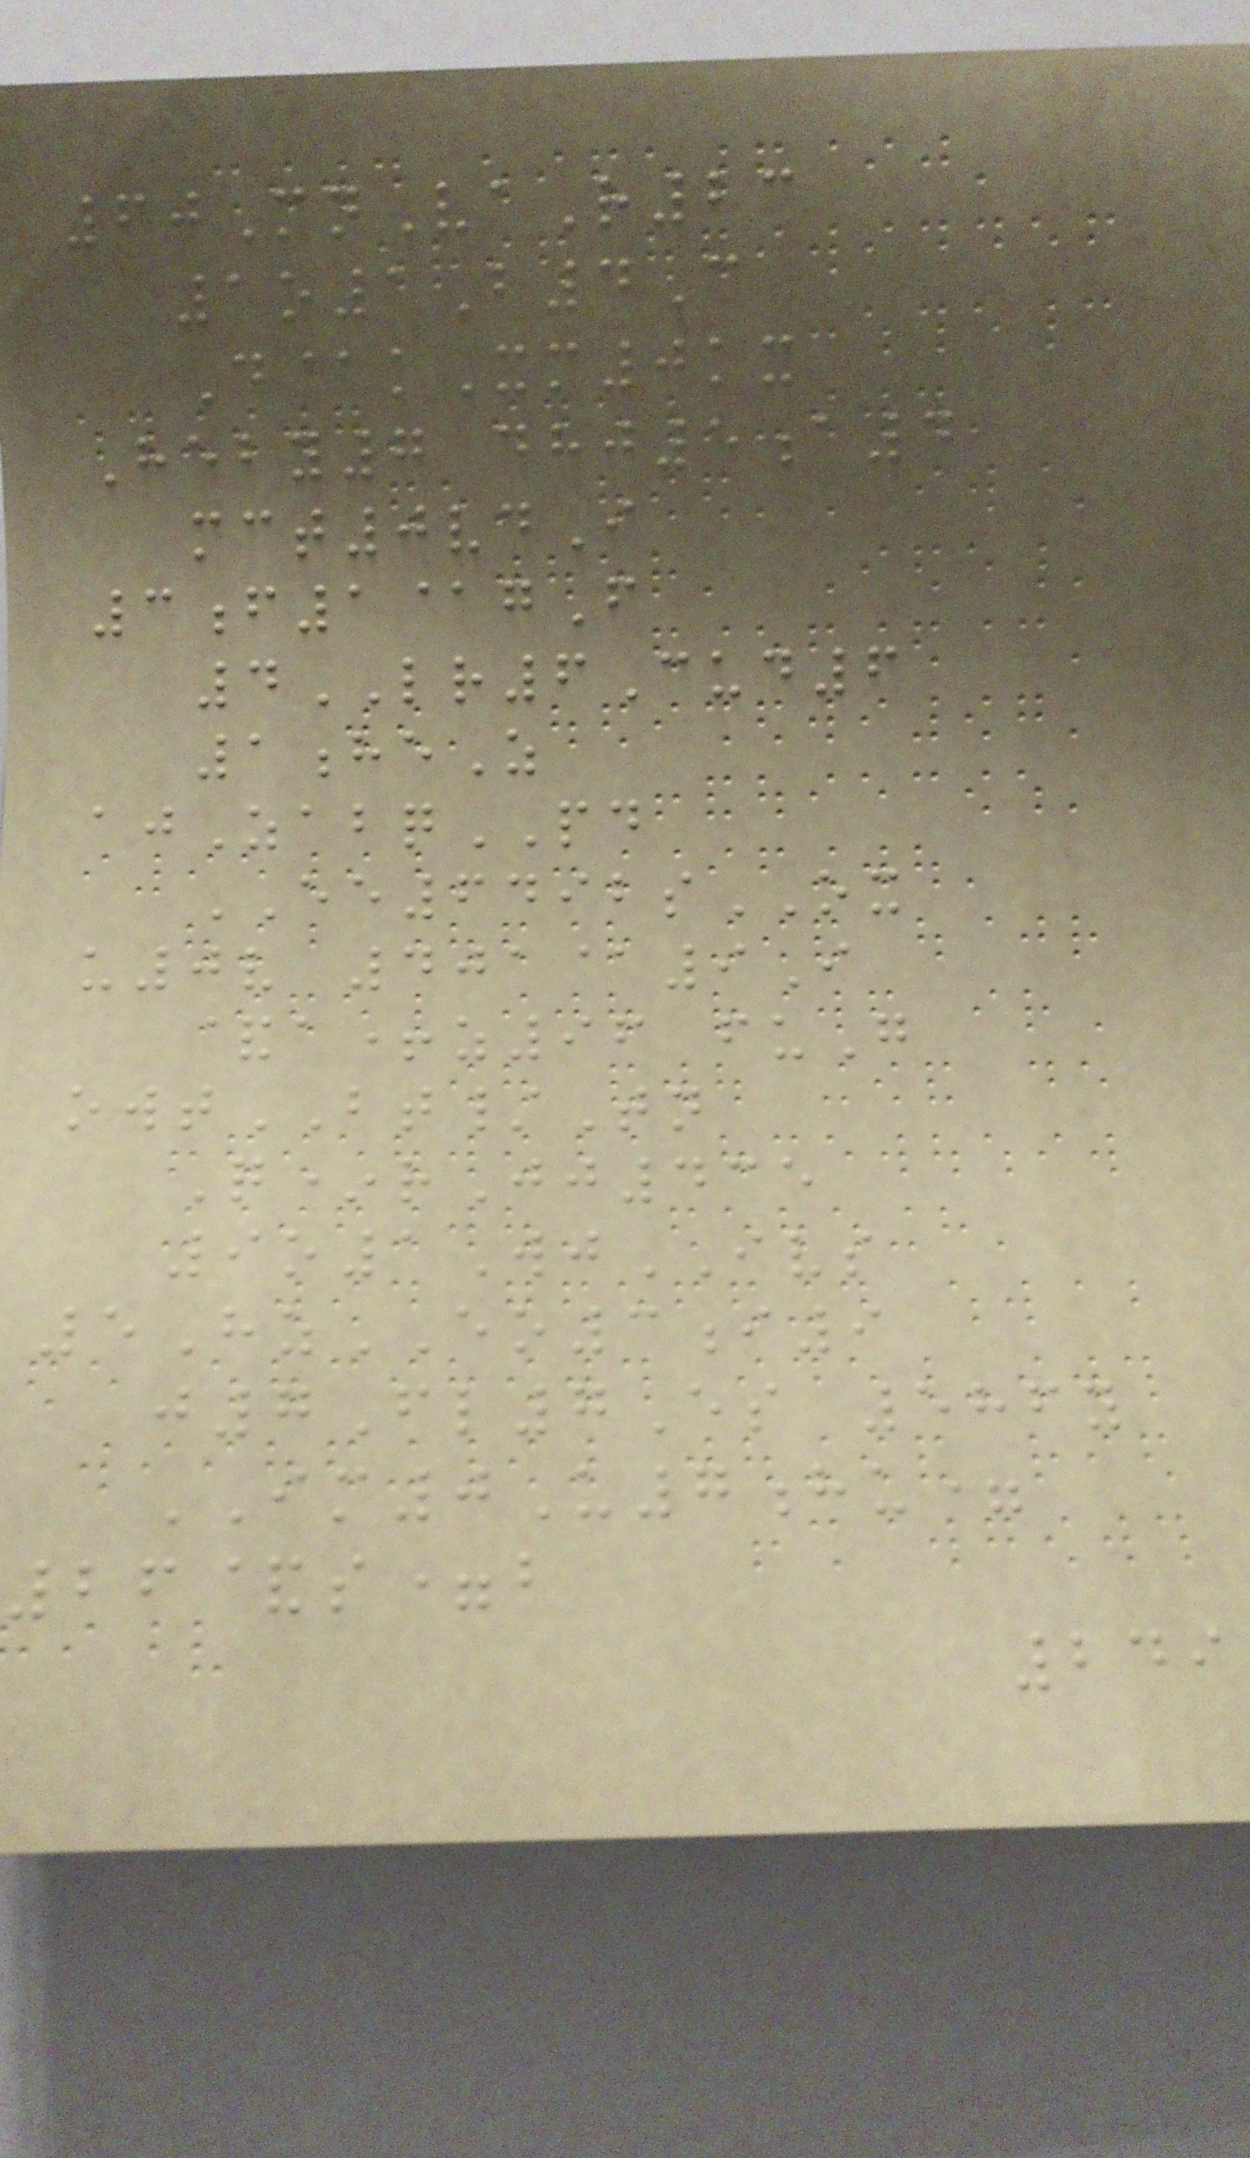60MnVaR23
1o1B4C
D@kXm0kx
Heby7 dhj5a4
mct0vdI
3f1@gF
4LR6Cud6
1heZ
ajZabqPD
EE6492sOX
u0v 401@9I
&a+z96 fuG
owtBT/Tn
Q*rJj435
9o1WjIVS
5HzEO3i9
j7Fl7Es 586y
IM0U7hu=
26&s=b
249
